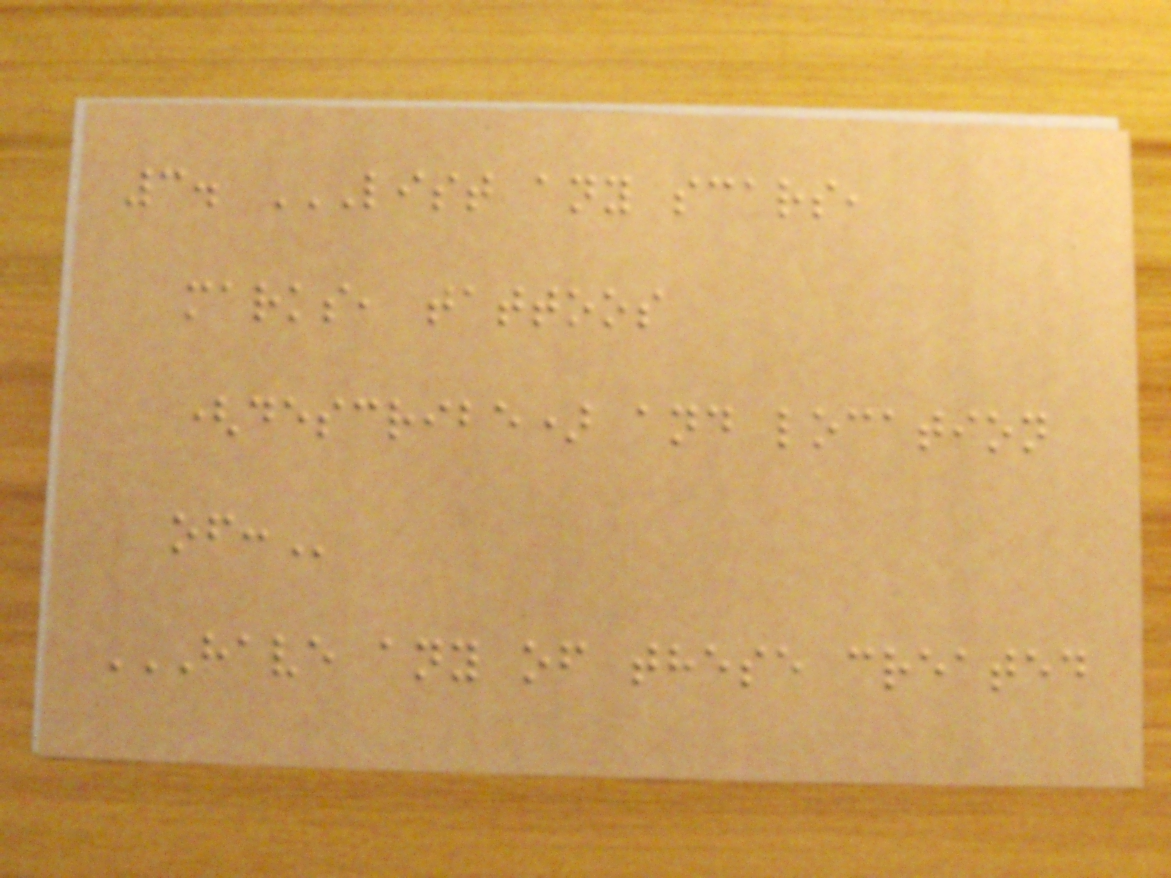3. LIST ANY SCARS,
MARKS, TATTOOS
(DESCRIBE) AND LOCATION
OF:
HAVE ANY OF THESE CREATED
